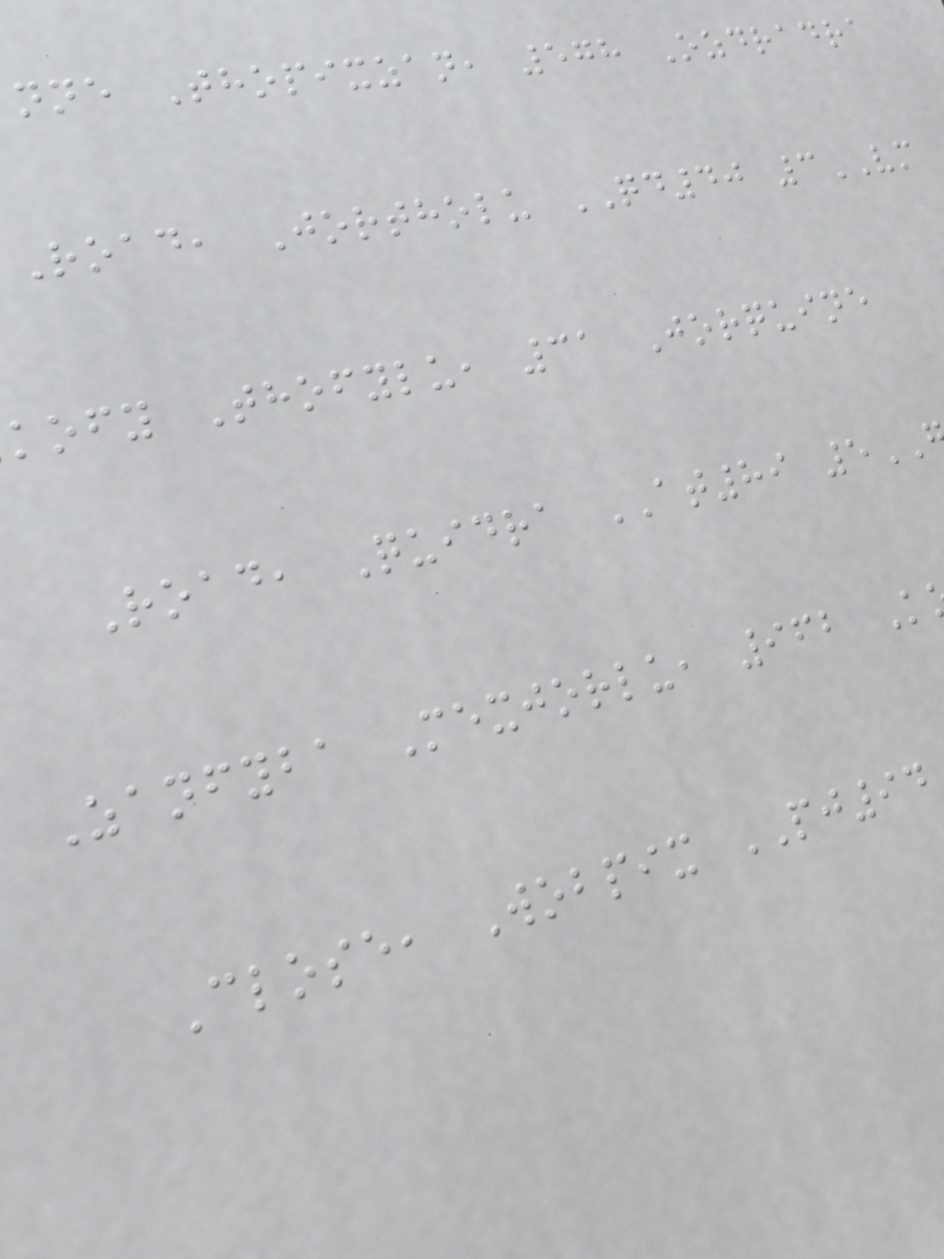nne Thopixzan, 578 Ozdradra
Road, Jortholu QD40 3VM
kofy Thofylu, 31 Jorquine
Road, Quidra AT89 5
Zanfyba Mexjorlu, 962 K
Close, Wobpix PJ94
